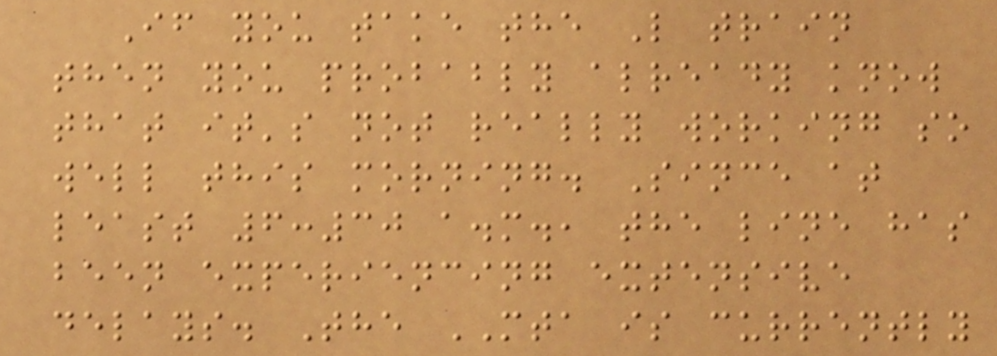If you take the L train
then you probably already know
that it's not really working so
well this morning. Since at
least 6:30 a.m., the line has
been experiencing extensive
delays. The MTA is currently
